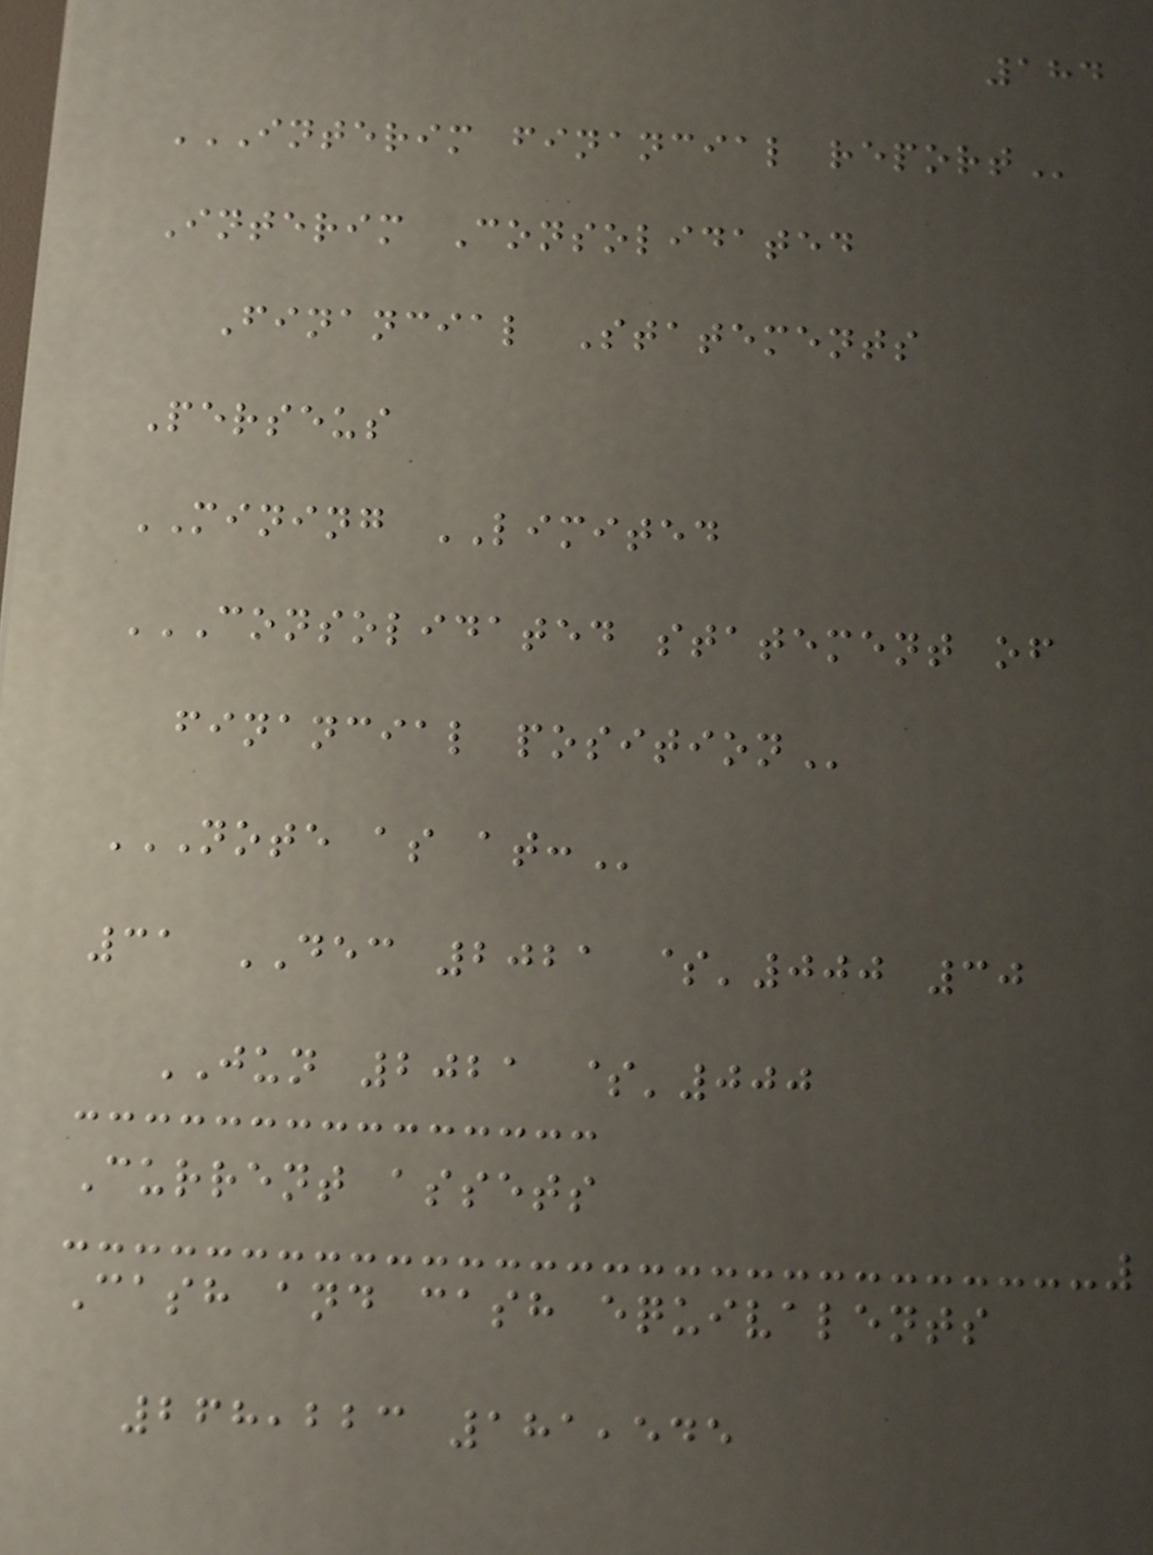184
INTERIM FINANCIAL REPORT
Interim Consolidated
Financial Statements
Perseus
MINING LIMITED
CONSOLIDATED STATEMENT OF
FINANCIAL POSITION
NOTE AS AT:
31 DEC 2021 $'000 30
JUN 2021 $'000
Current assets
Cash and cash equivalents
268,223 181,545
